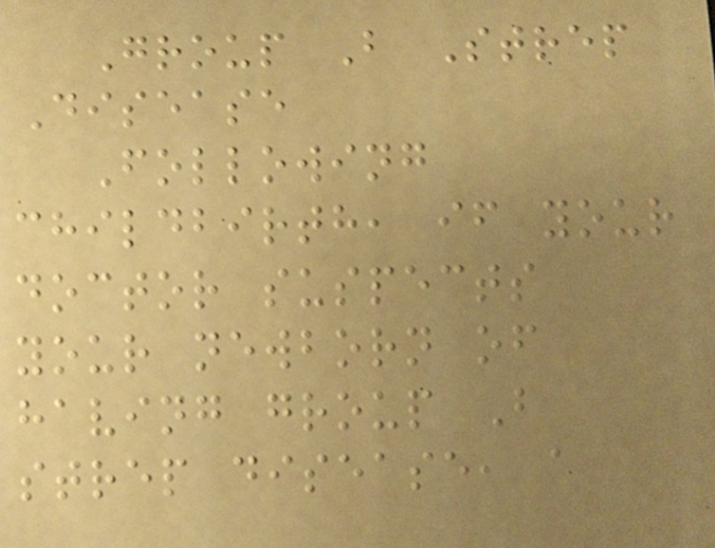Group B Strep
Disease
Following
childbirth, if your
doctor suspects
your newborn of
having group B
strep disease, a
